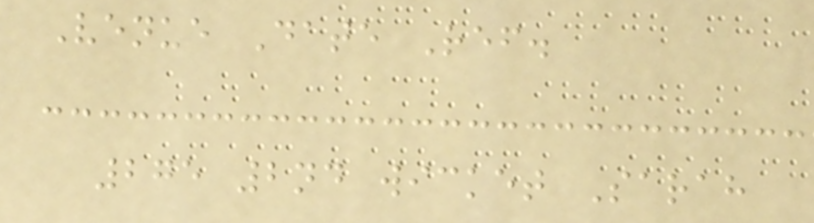Venue Date Ref.
275 2nd wicket Sarah
